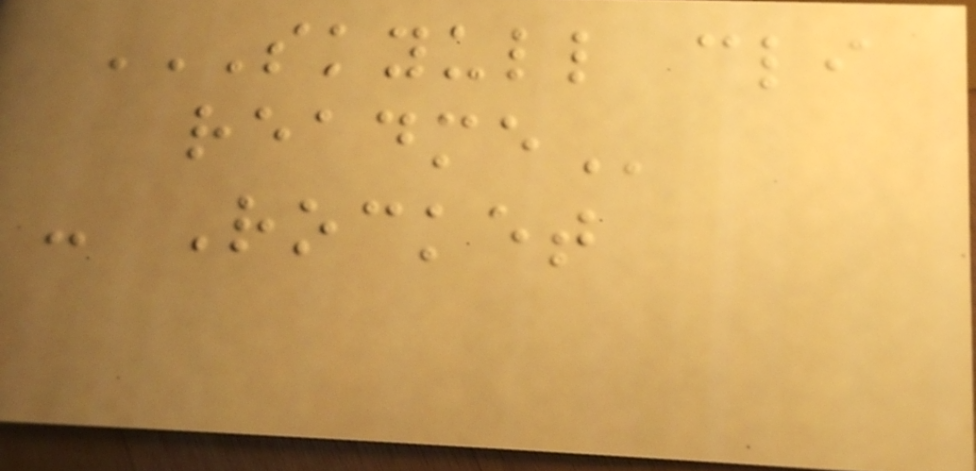SKYULL CLI
README
- Rocket
